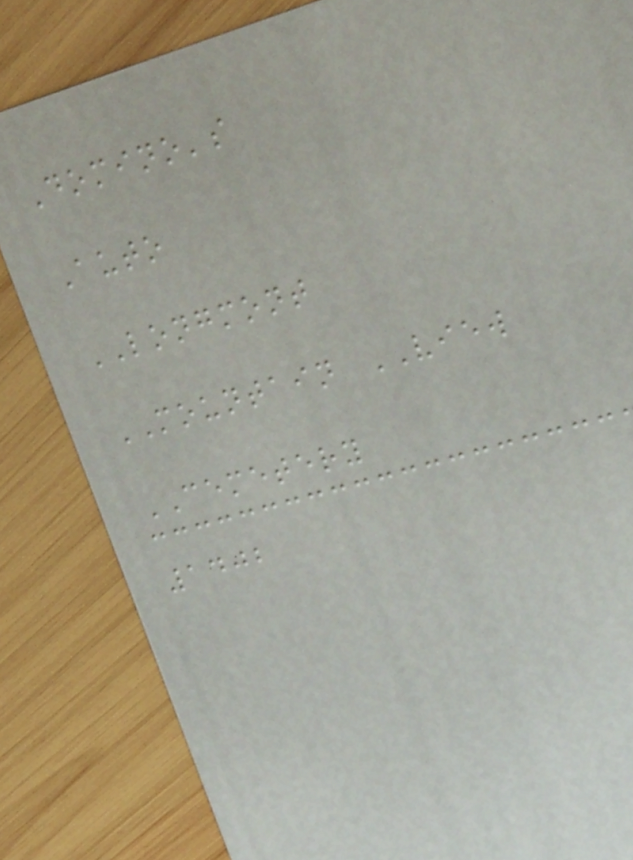Domino's
Auto
LONGMONT
MOUNTAIN VIEW
CEMETERY
1402
